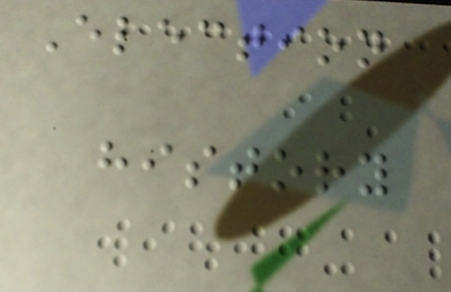Election
history
